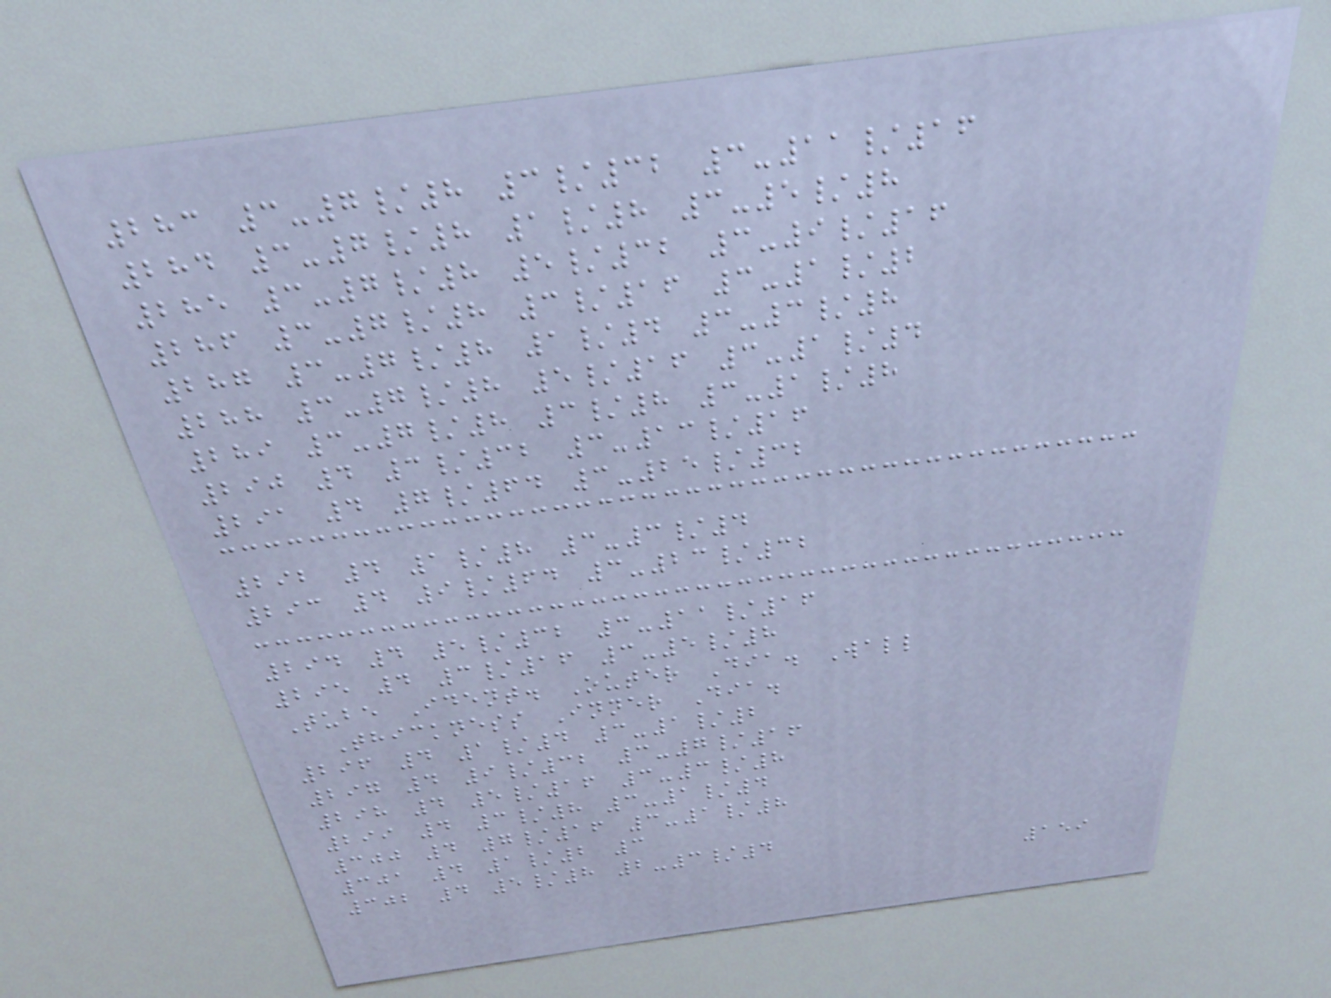283 3-7/8 3/32 3-11/16
284 3-7/8 1/8 3-5/8
285 3-7/8 5/32 3-9/16
286 3-7/8 3/16 3-1/2
287 3-7/8 1/4 3-3/8
288 3-7/8 5/16 3-1/4
289 3-7/8 3/8 3-1/8
290 4 3/32 3-13/16
291 4 7/64 3-25/32
292 4 1/8 3-3/4
293 4 9/64 3-23/32
294 4 5/32 3-11/16
295 4 3/16 3-5/8
Tube Ident. Outer Dia. Wall
Thickness Inner Dia.
296 4 1/4 3-1/2
297 4 9/32 3-7/16
298 4 5/16 3-3/8
299 4 3/8 3-1/4
300 4 7/16 3-1/8
301 4 1/2 3
302 4 5/8 2-3/4
159
